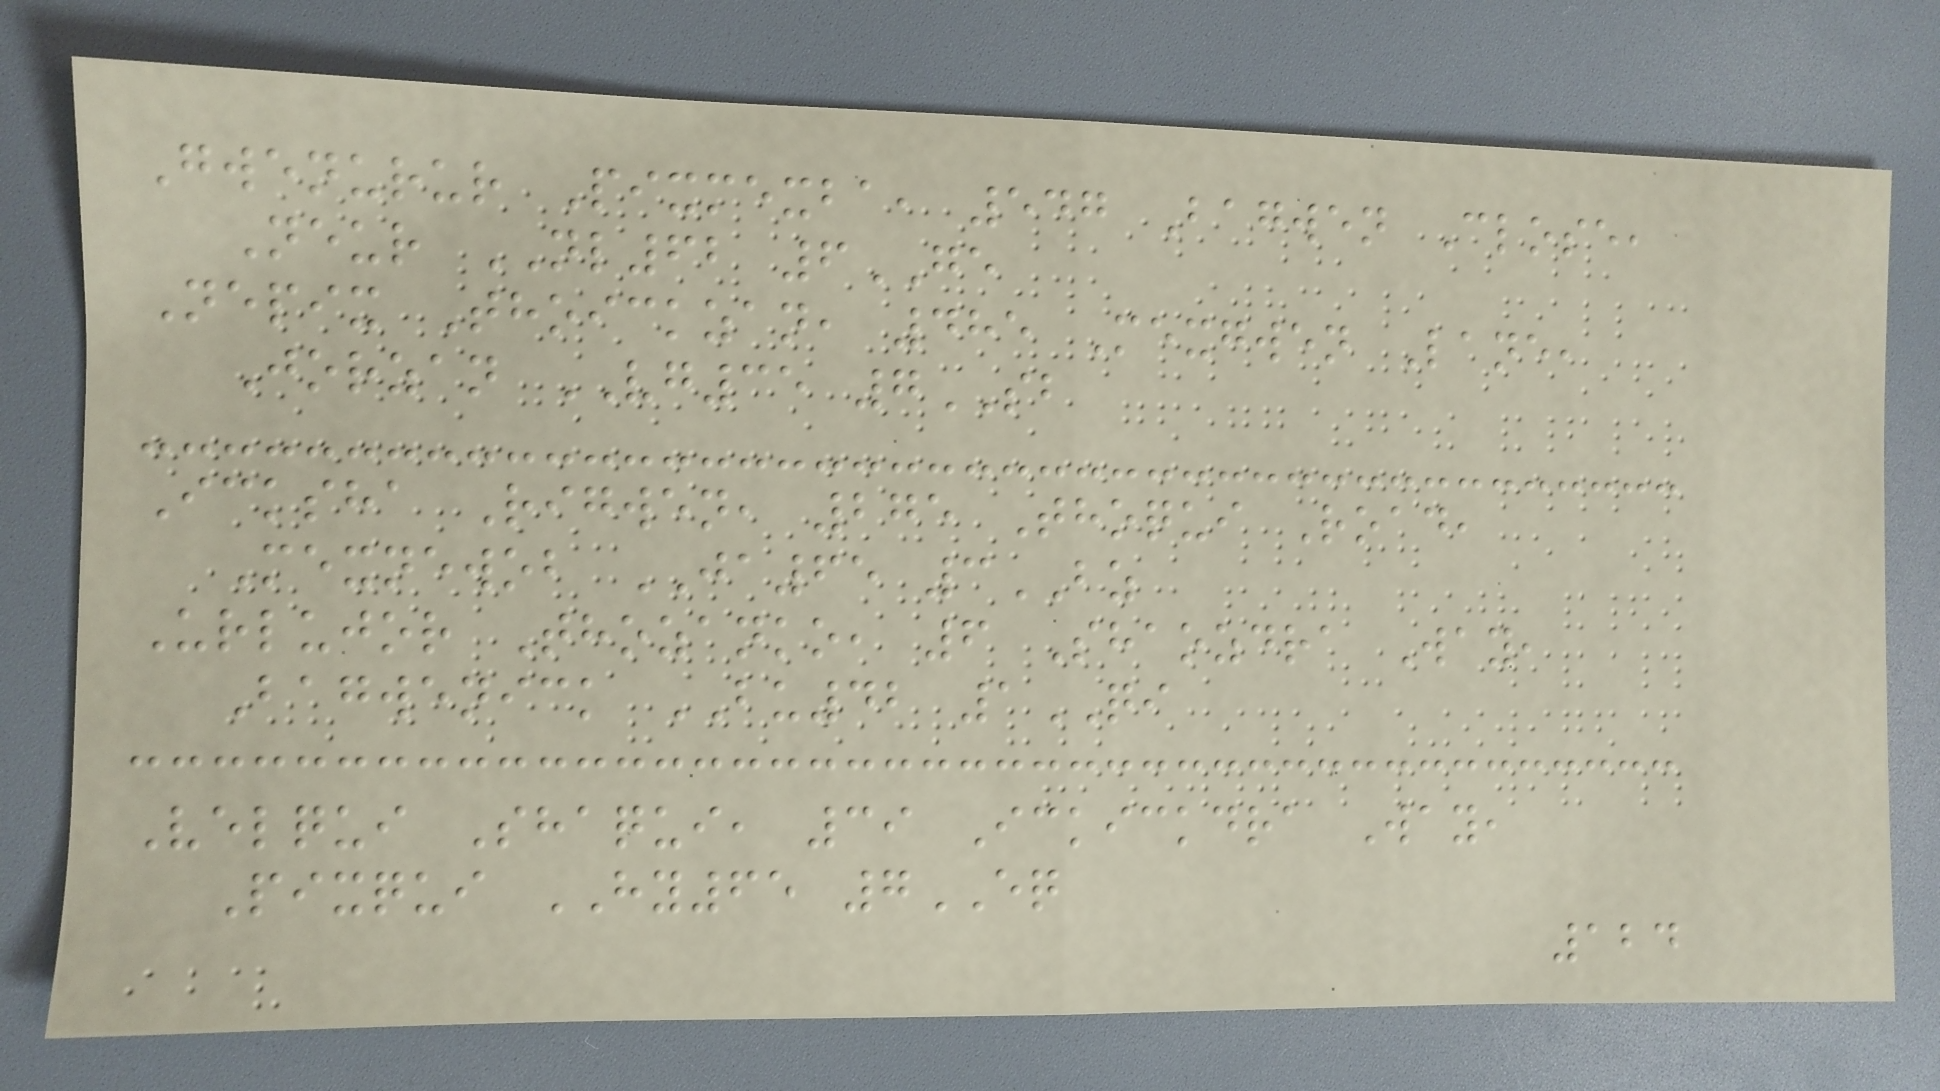Gwenurur Pixmexba, 547 Bagwen Close,
Neur NL62 6GE
Nepix Thoickzan, 485 Mexgwen Lane,
Jorzan VG35 7SB
Icksha Rigwen, 275 Thoqui Road,
Mexnewob JA65 3BZ
Urlujor Thozanko, 6 Shaozdra Way,
Bagwenick BU42 1QI
Velqui Shaqui, 39 Ickickdra Way,
Pixqui HY65 7EQ
124
